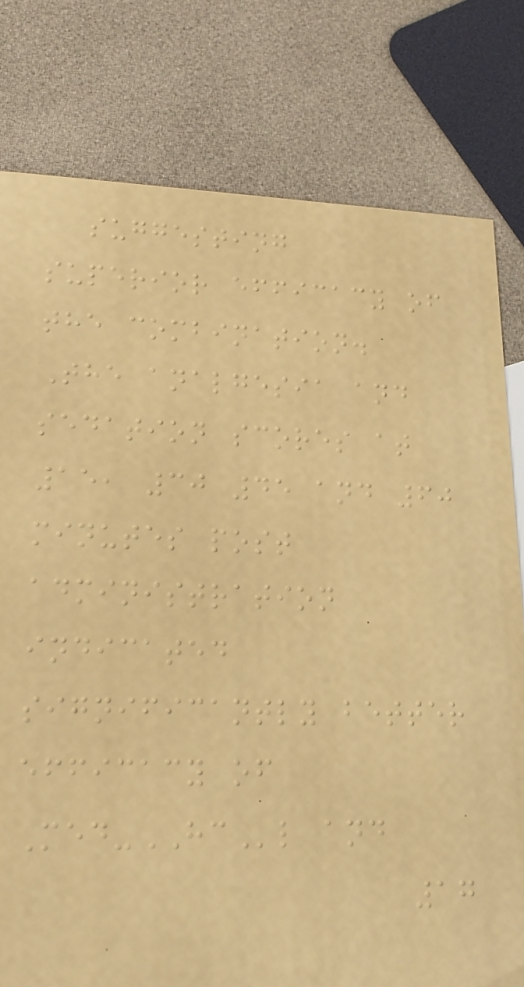suggesting
superior efficacy of
the combination.
The analgesia and
sedation scores at
15, 30 45 and 60
minutes post
administration
indicated
significantly better
efficacy of
Med-HCl and
17
